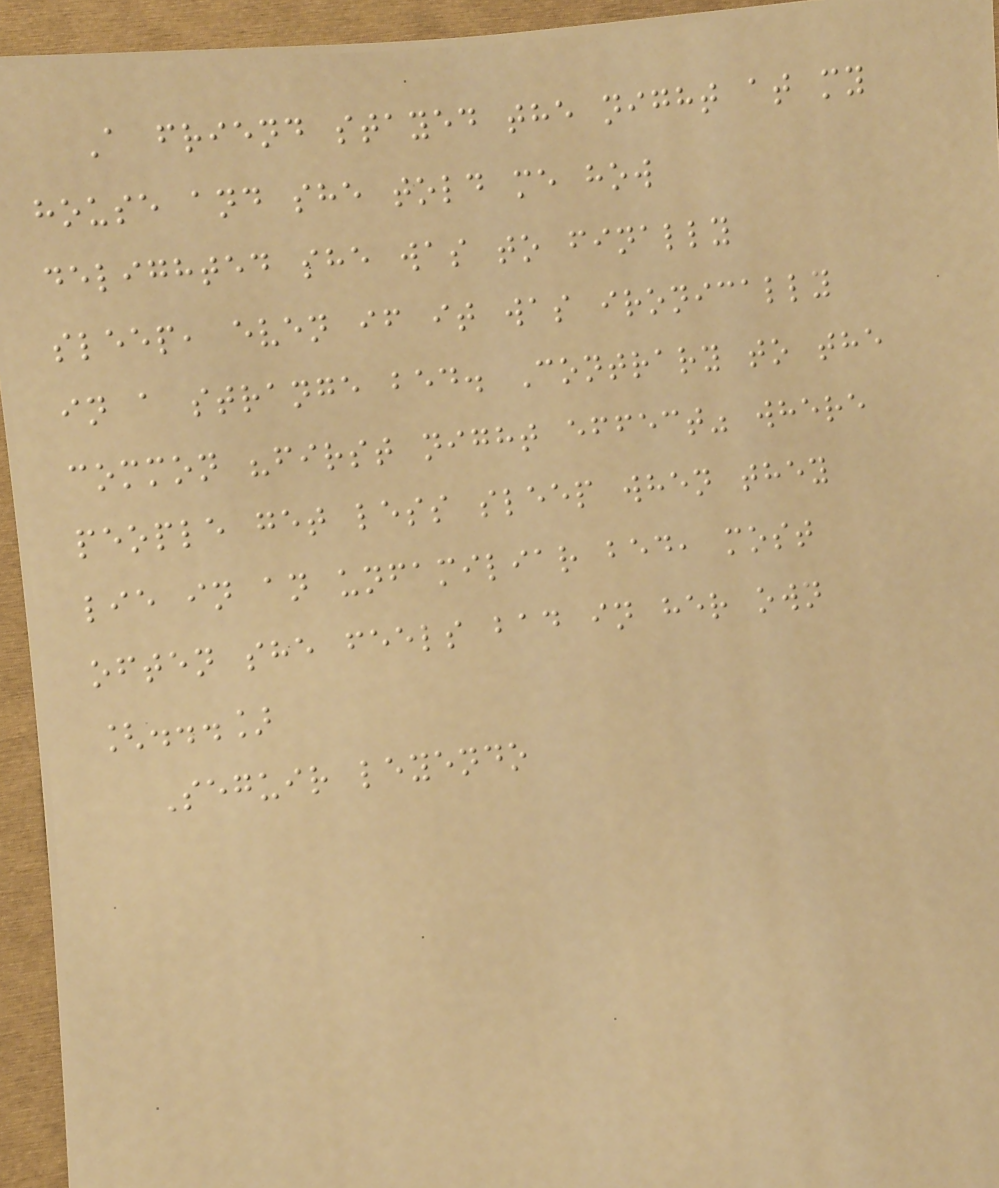A friend stayed the night at my
house and she told me how
delighted she was to finally
sleep, even if it was ironically
in a strange bed. Contrary to the
common "first night effect" where
people get less sleep when they
lie in an unfamiliar bed, most
often she feels bad in her own
[...]
Seguir leyendo
